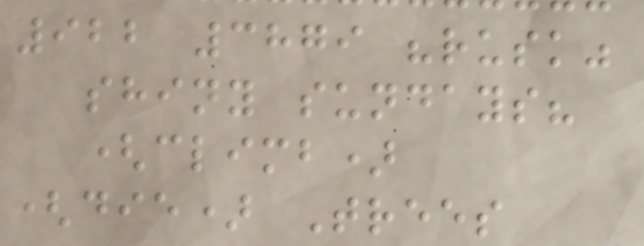922 3879 "rusk"
shiny sundays?
(climb)
(die) Trees
